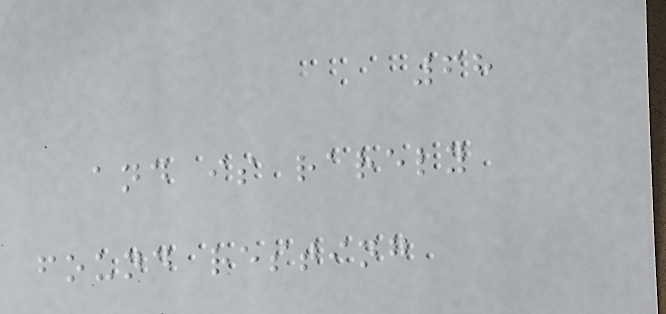68
and is rarely
found resting
